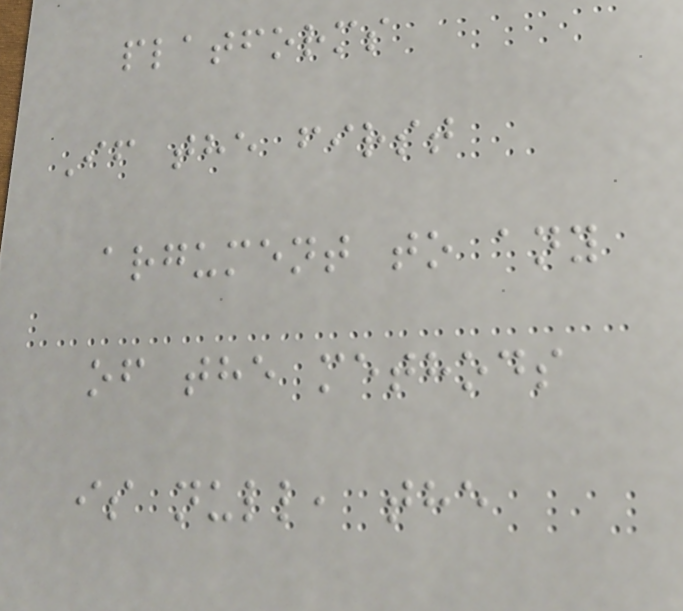platforms
If the first
argument to any
of the methods
is null, the
